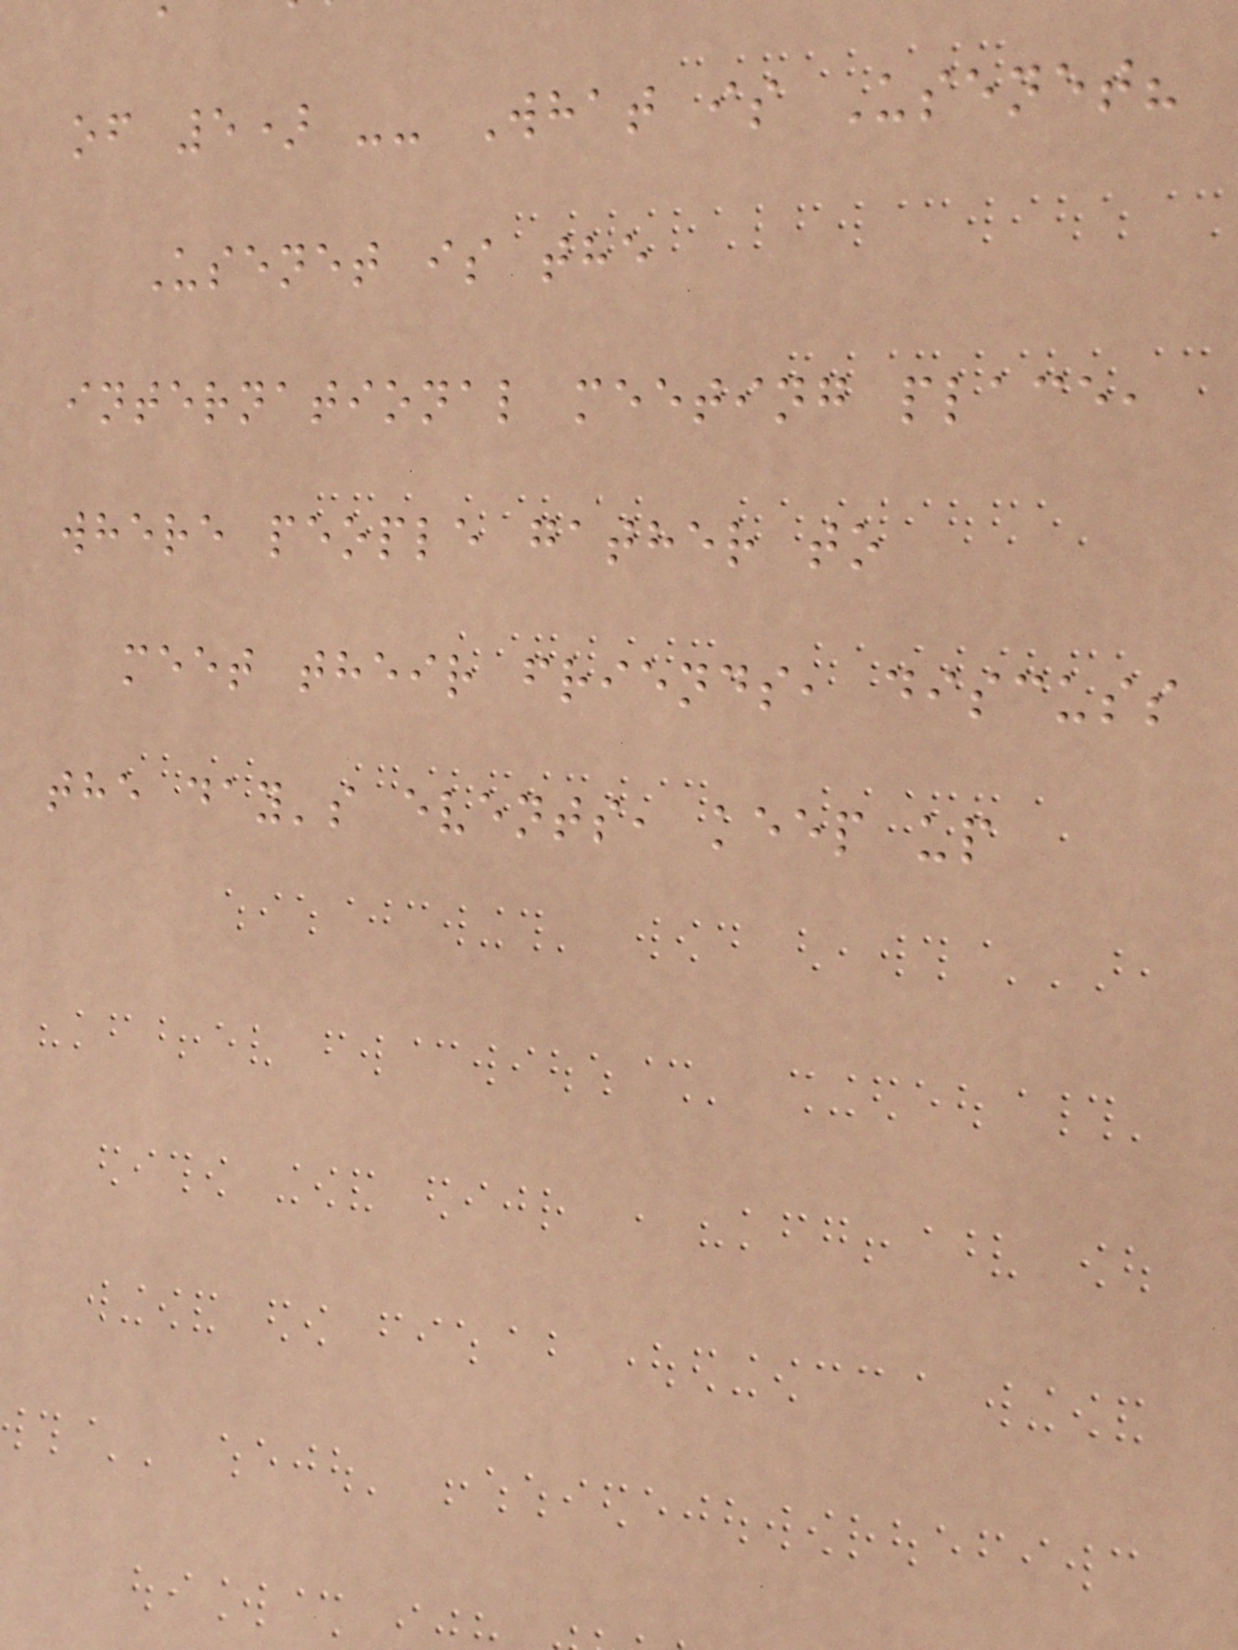of 5) -- What is Usenet?
Usenet is the
international meeting place,
where people gather to
meet their friends, discuss
the day's events, keep up
